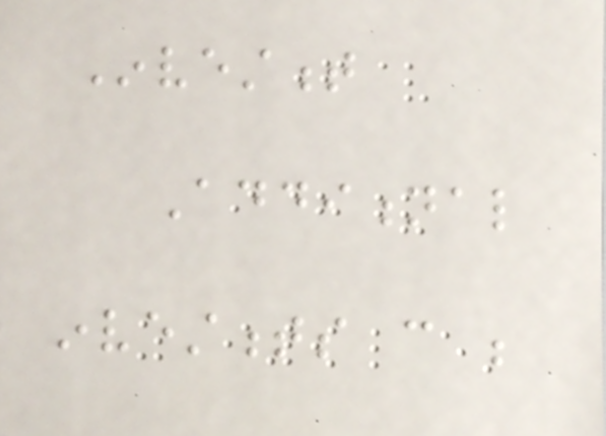Investment
Additional
investments can be
